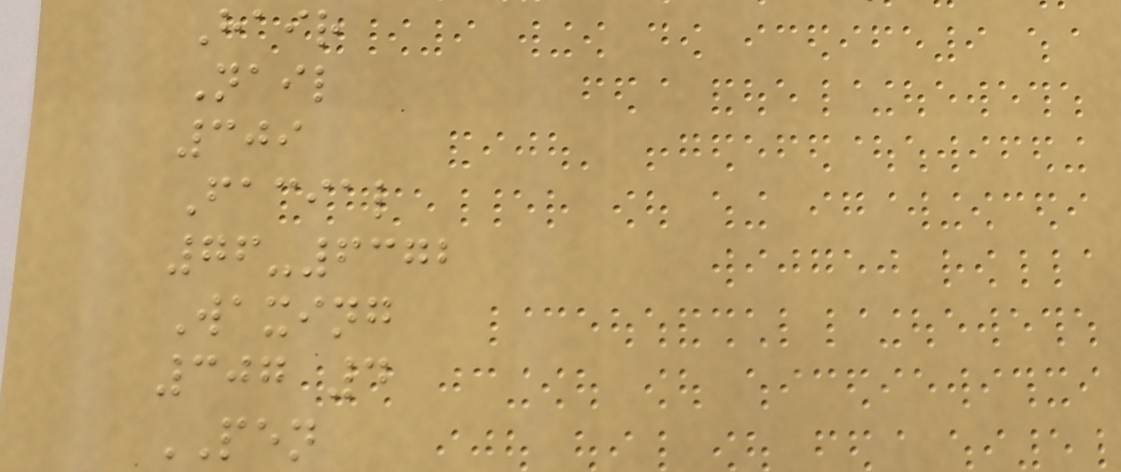Hair
Nail
309
Facial
76-6372
Waxing
307 4
PEN
